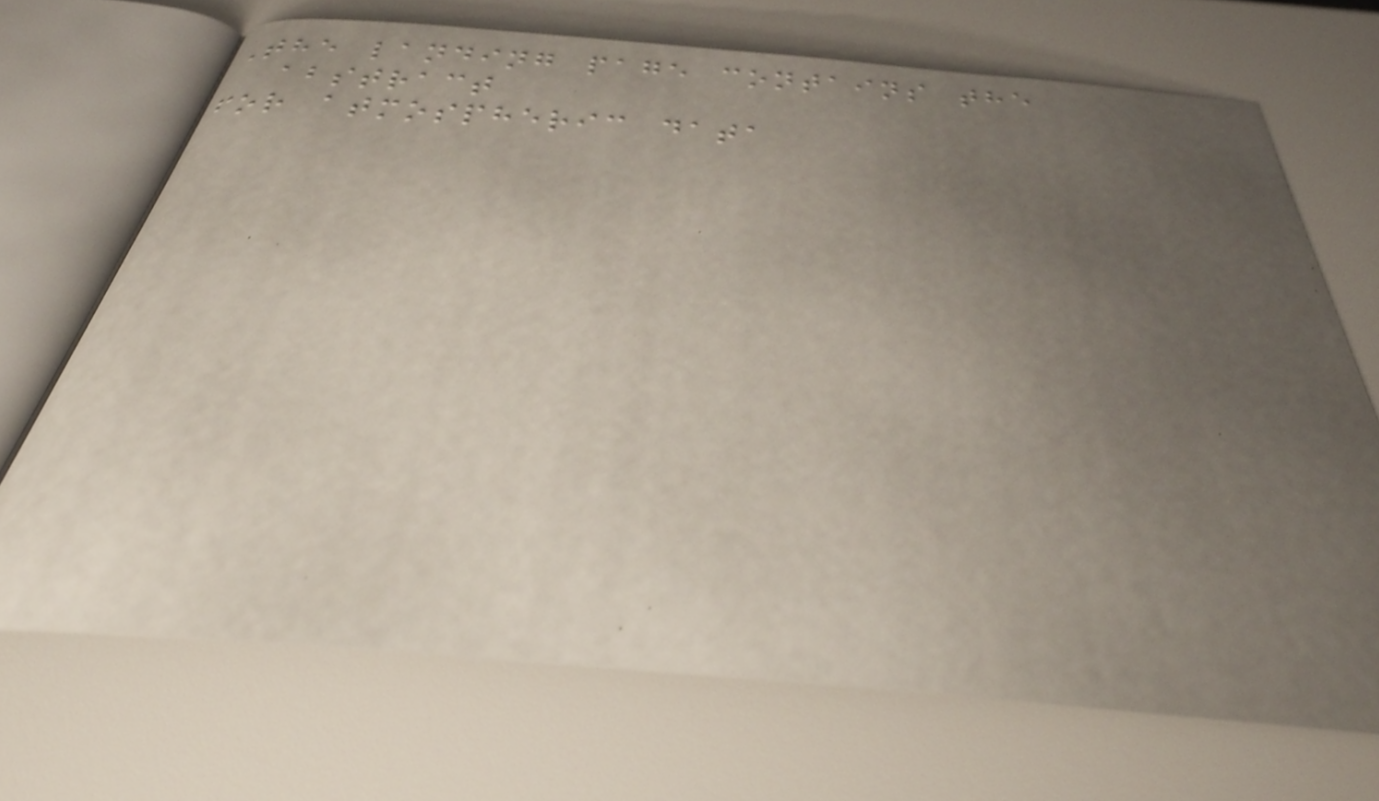The landing page contains the
abstract
for atmospheric data
